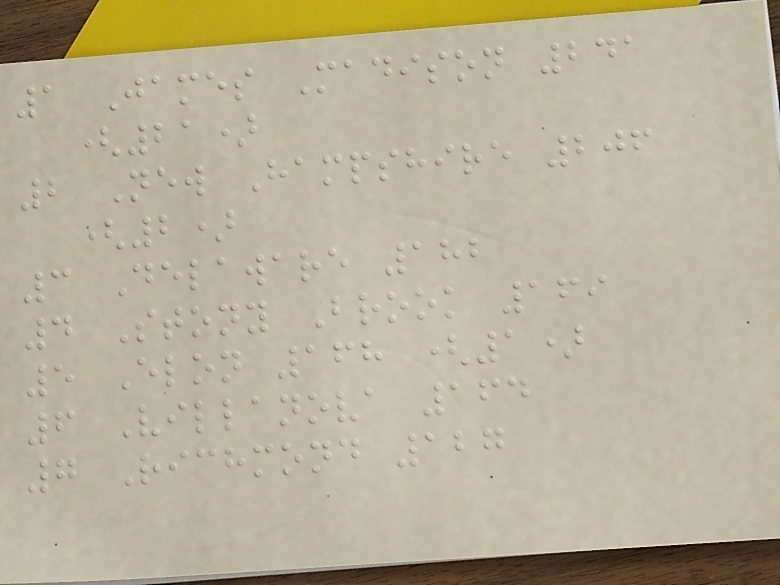1 James Madison 241
(21)
2 New Hampshire 206
(2)
3 Delaware 182
4 Stony Brook 169
5 Elon 168 (1)
6 Villanova 164
7 Richmond 127
